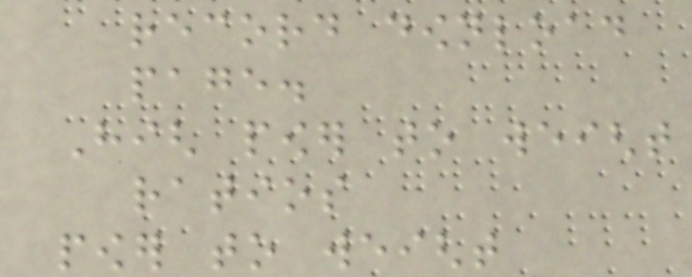record download
page.
High power to weight
ratios
power to weight
